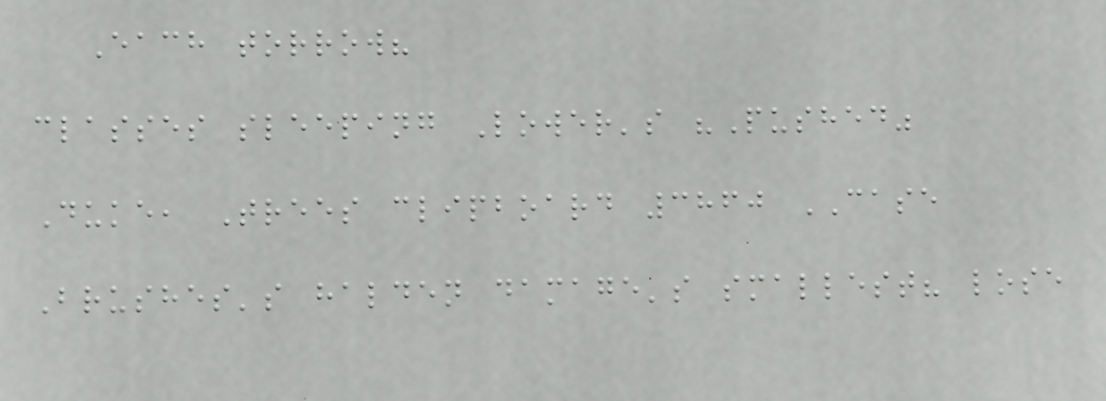Each torrow?
classes sleeping Lower's "Pushed"
Duke, Trees clipboard 3860 CASE
Brushes's halden damage's smallest? lose
